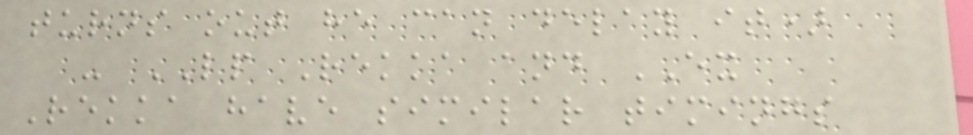turns out he can delay it)
- LP Rekka and EX
Rekka have similar timings
